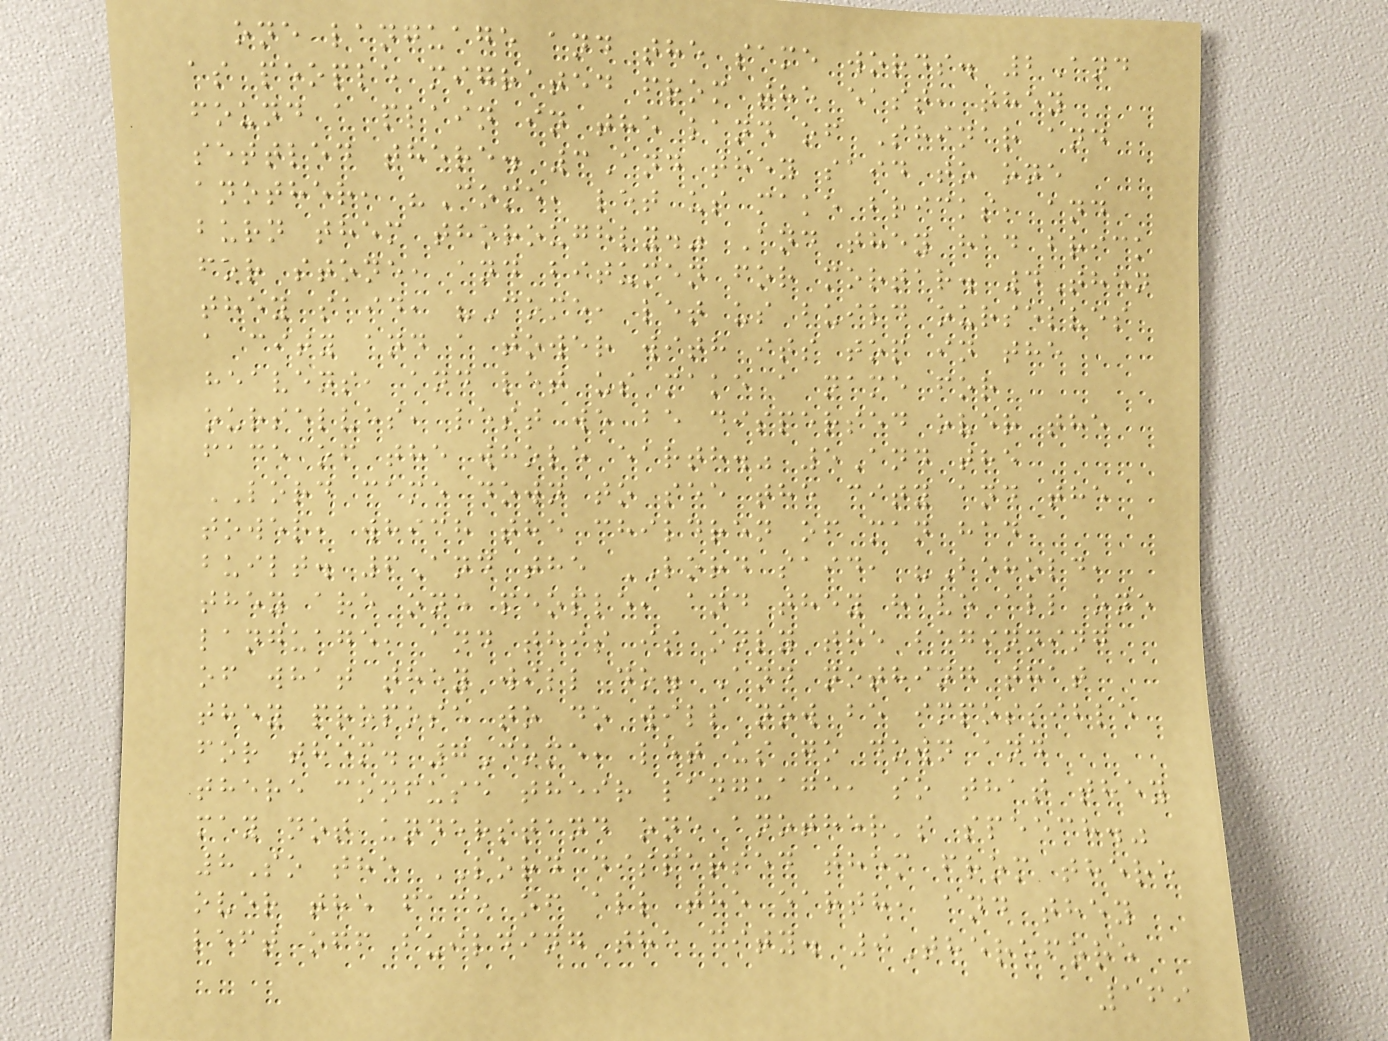one language and the same words. 2And
as people migrated from the east, they
found a plain in the land of Shinar and
settled there. 3And they said to one
another, "Come, let us make bricks, and
burn them thoroughly." And they had brick
for stone, and bitumen for mortar. 4Then
they said, "Come, let us build ourselves
a city and a tower with its top in the
heavens, and let us make a name for
ourselves, lest we be dispersed over the
face of the whole earth." 5And the
LORD came down to see the city and the
tower, which the children of man had
built. 6And the LORD said, "Behold,
they are one people, and they have all one
language, and this is only the beginning
of what they will do. And nothing that
they propose to do will now be impossible
for them. 7Come, let us go down and
there confuse their language, so that they
may not understand one another's speech."
8So the LORD dispersed them from there
over the face of all the earth, and they
left off building the city. 9Therefore
169
